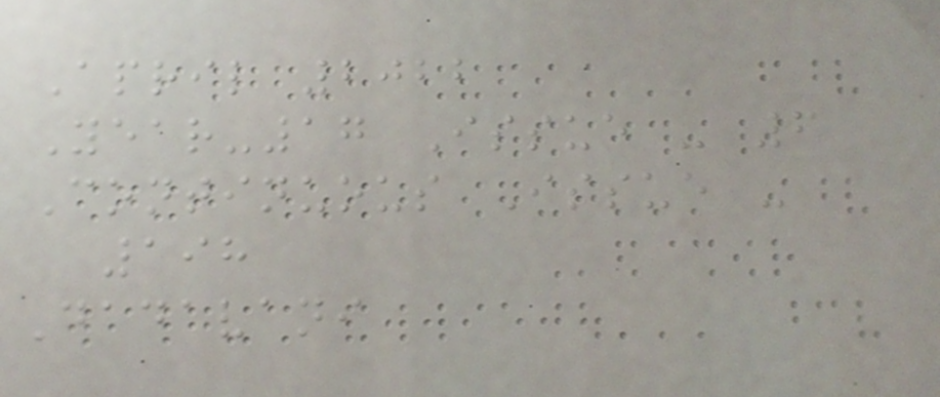April 2022
Year-17 Issue - 6
Continuous Issue -
198
Dadavani
